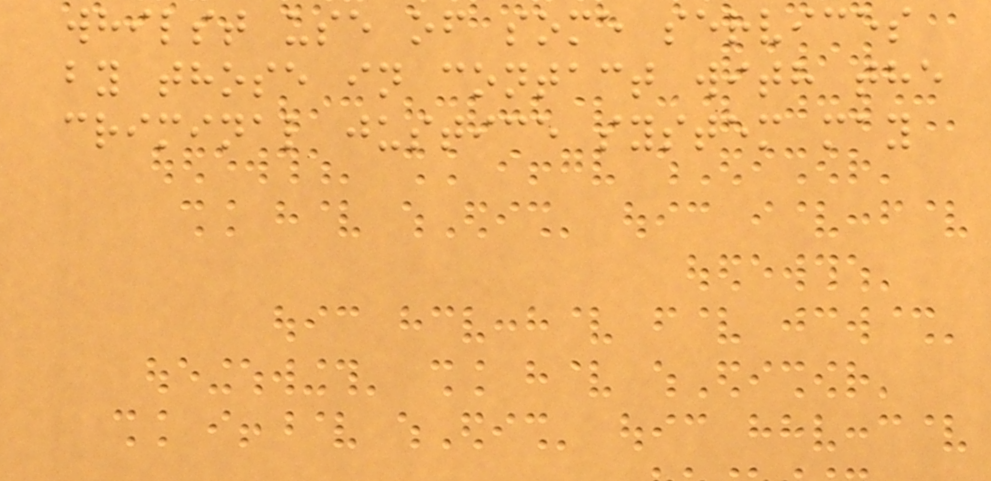whilst use of some services
by those in contact with the
criminal justice system may
